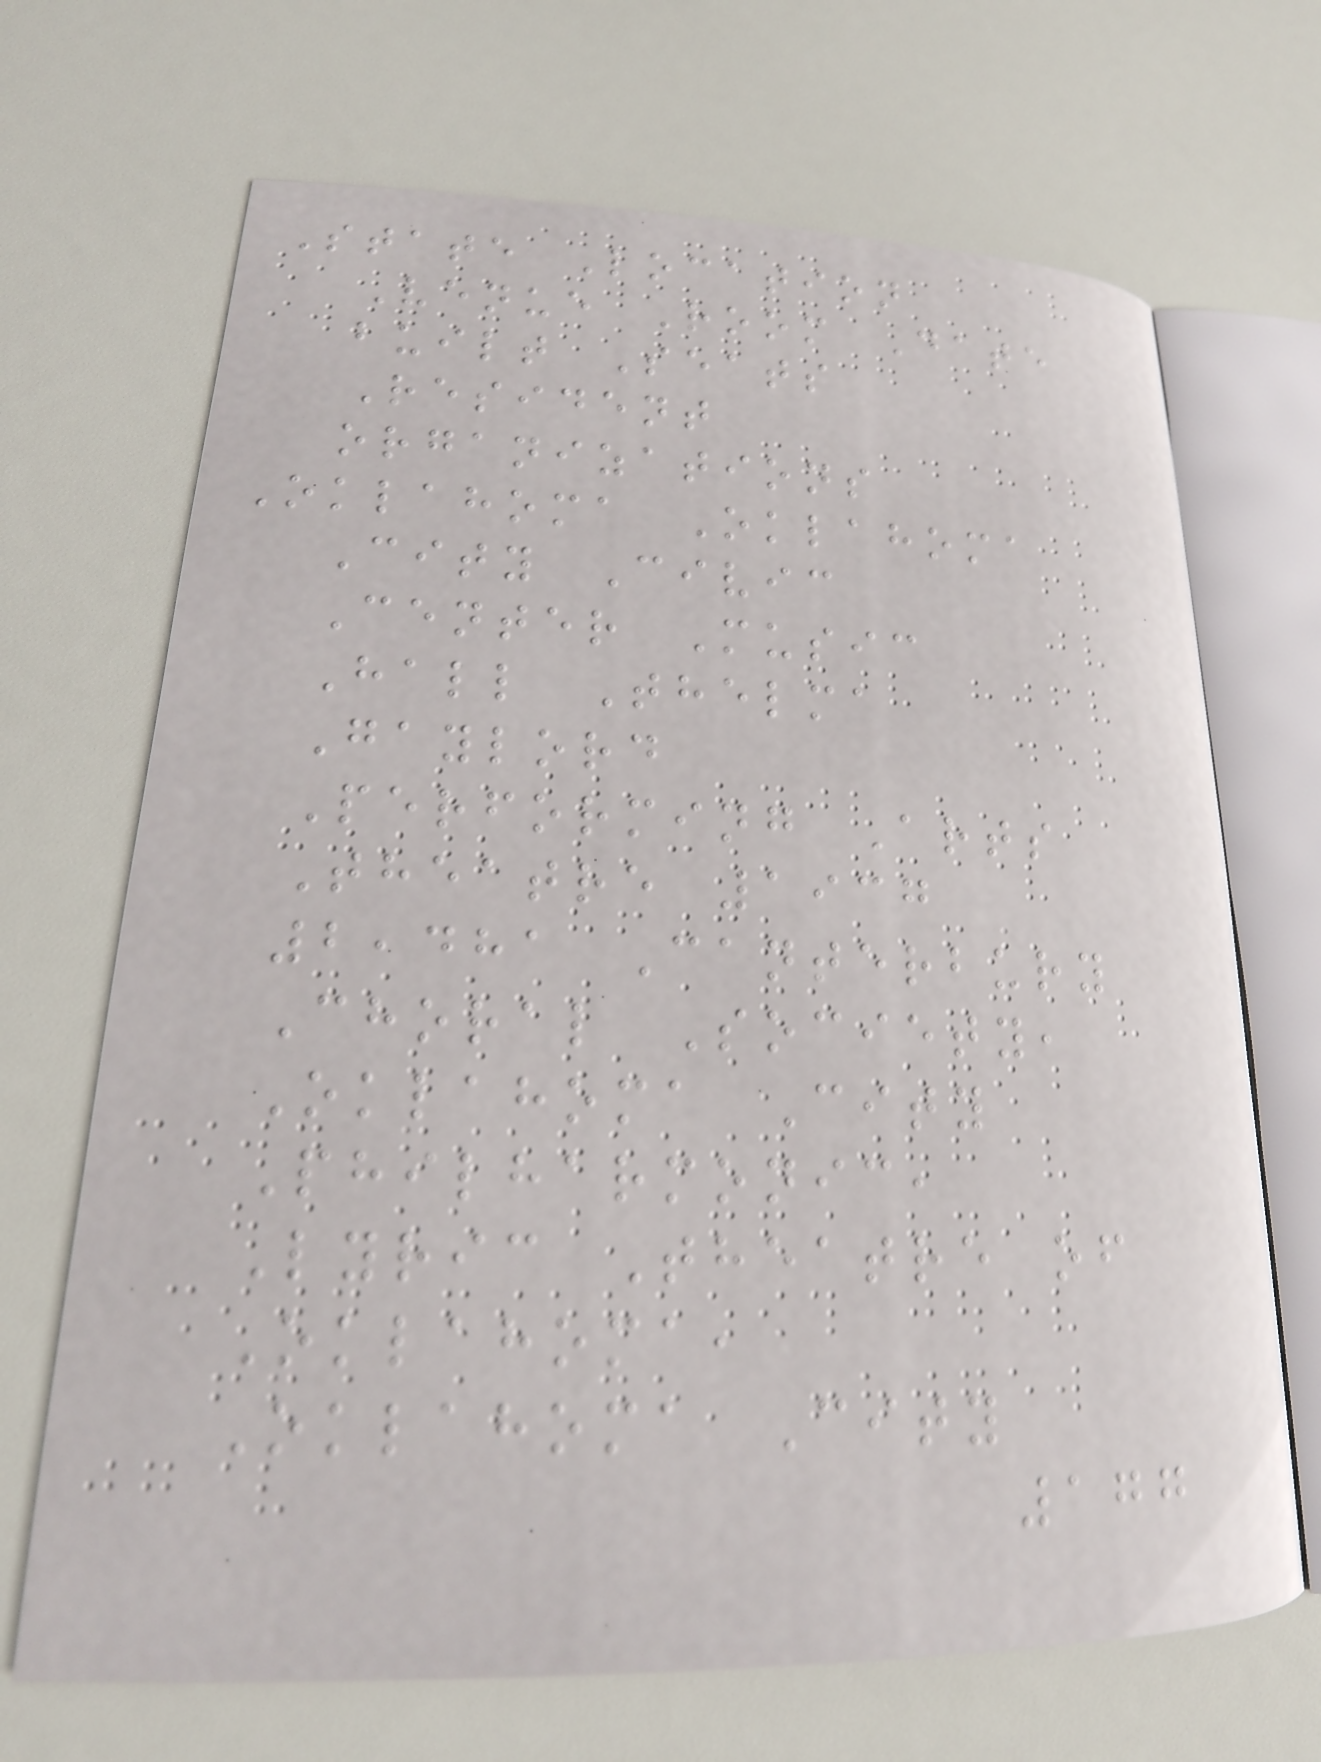State Location
Venue Room Date
built Seats
Resident
organizations
Oklahoma Oklahoma
City Civic
Center Music
Hall Thelma
Gaylord
Performing Arts
Theatre 1937
2,481 Canterbury
Choral Society,
Oklahoma City
Philharmonic,
Lyric Theatre of
Oklahoma,
Oklahoma City
177
